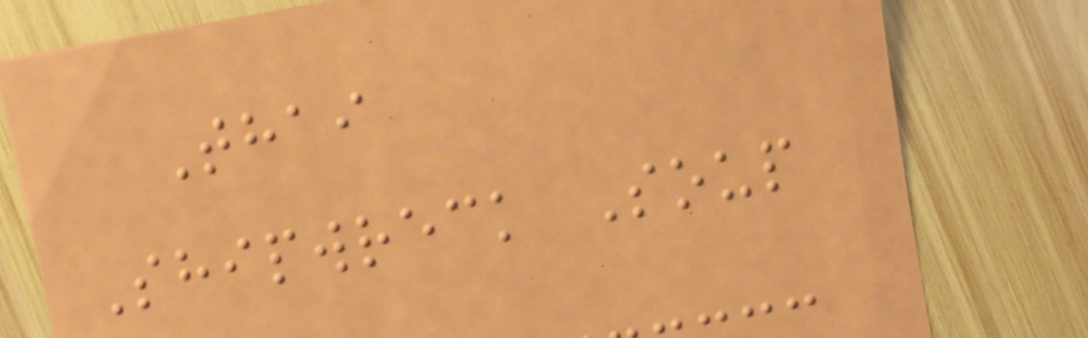Thai
Shipwreck Soup
